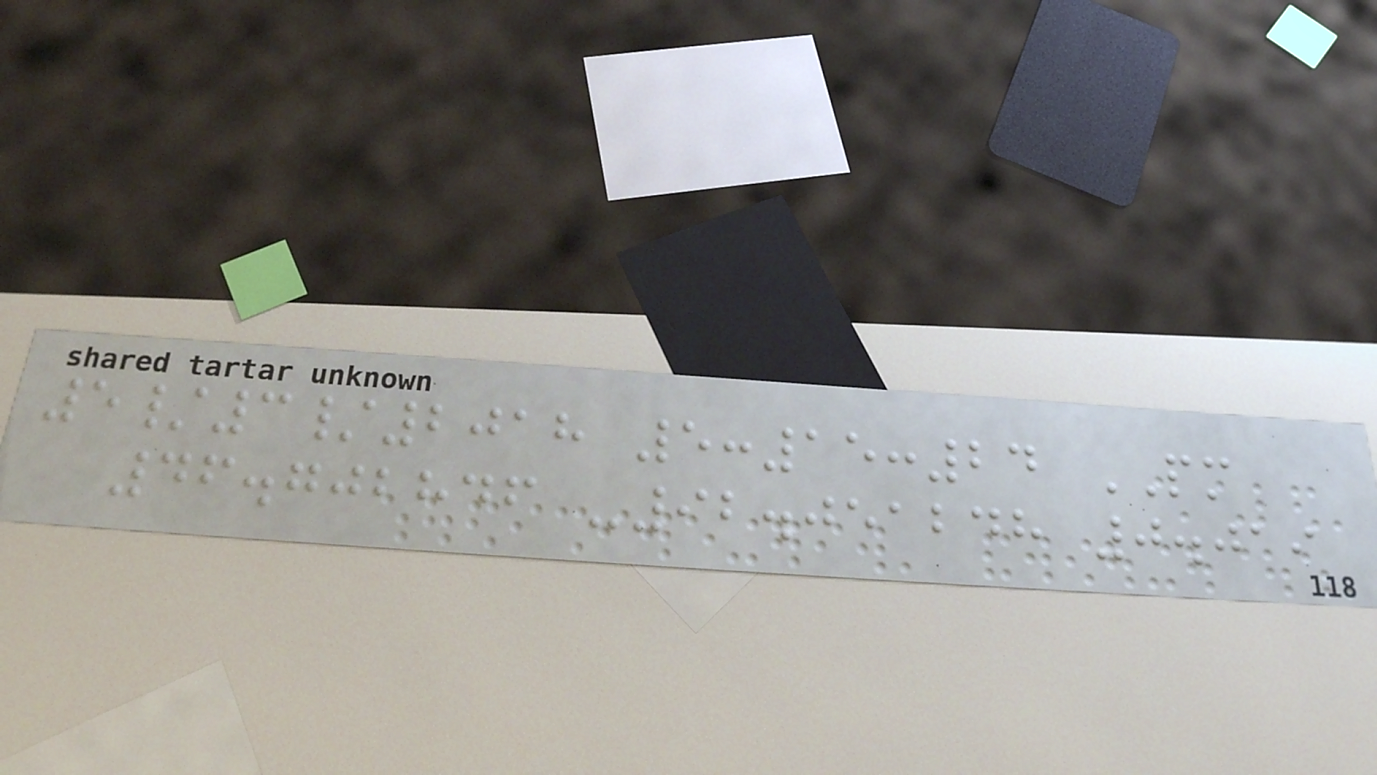5/3/2018 5:15:24 PM
46.702846 -92.051248 0.019
